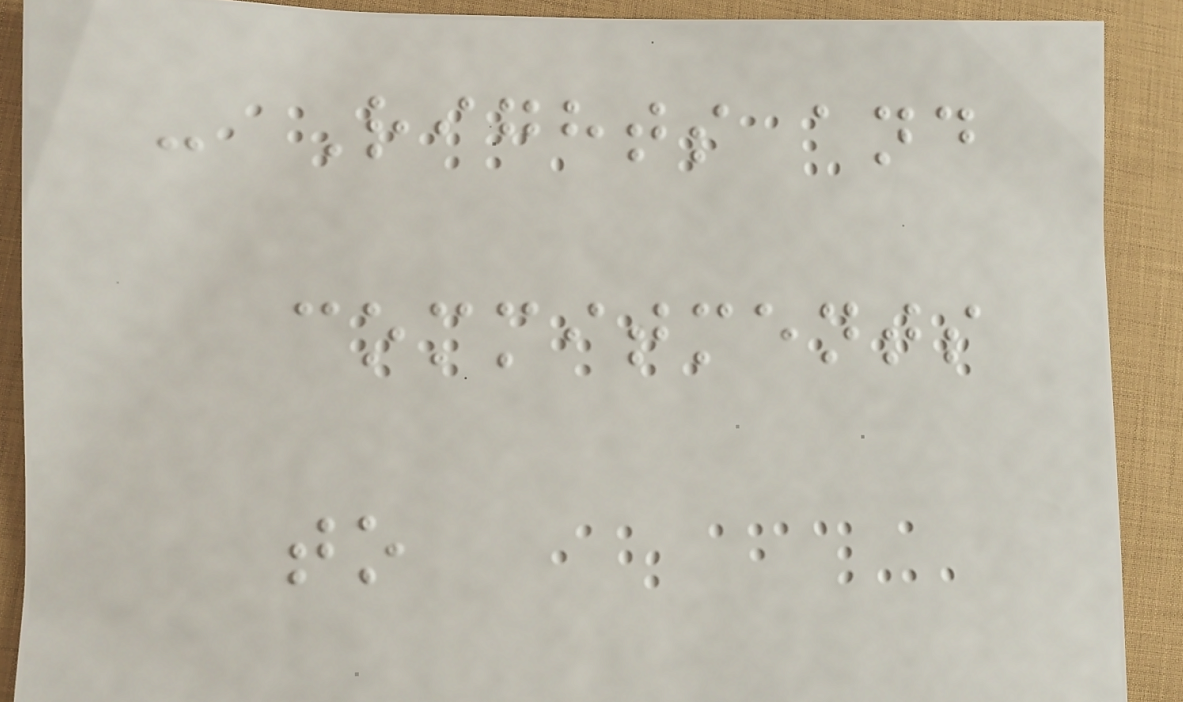- Rights and
commitments
to
